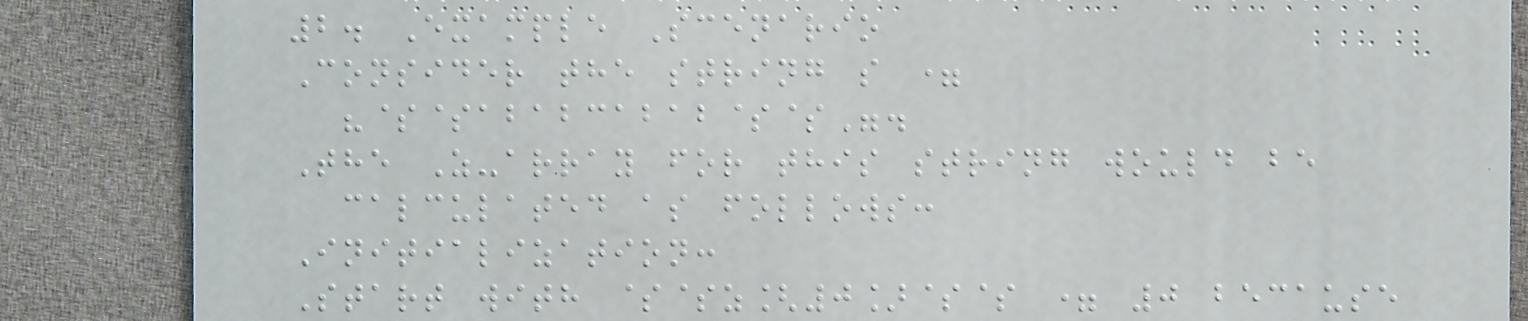2. Example Scenario
Consider the string s =
"$$ababcabab$$".
The Z-array for this string would be
calculated as follows:
Initialization:
Start with $$z[0]$$ = 0 because
